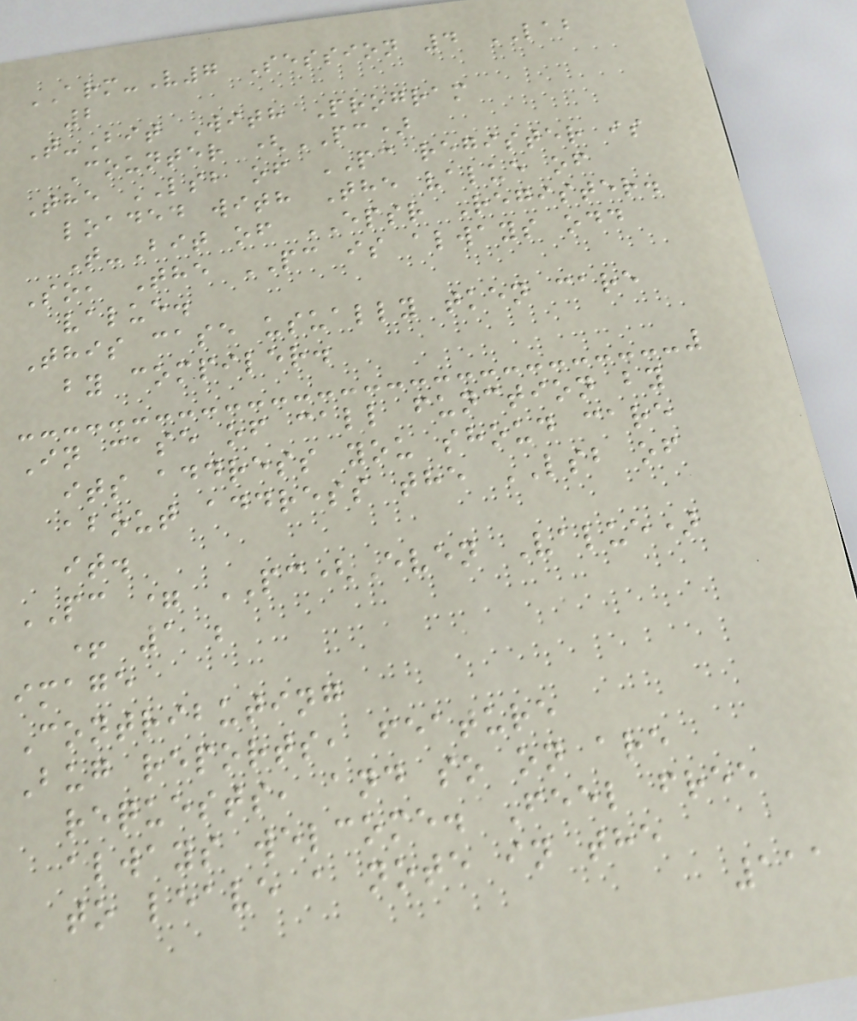ARM-V7 Session 4 LAB
2
T-Bit With Program
Counter (PC)
The LSB of PC register is
loaded with The value of
T-Bit of EPSR Register.
So, The PC is always odd
value.
This case usually tken care
by compiler.
In case of call function by
its address you shoud care
about address the LSB of
it.
PC = PC(Even Value)
+ 1 ;
image
Contributing
Bug reports, feature
requests, and so on are
always welcome. Feel free
to leave a note in the
111
